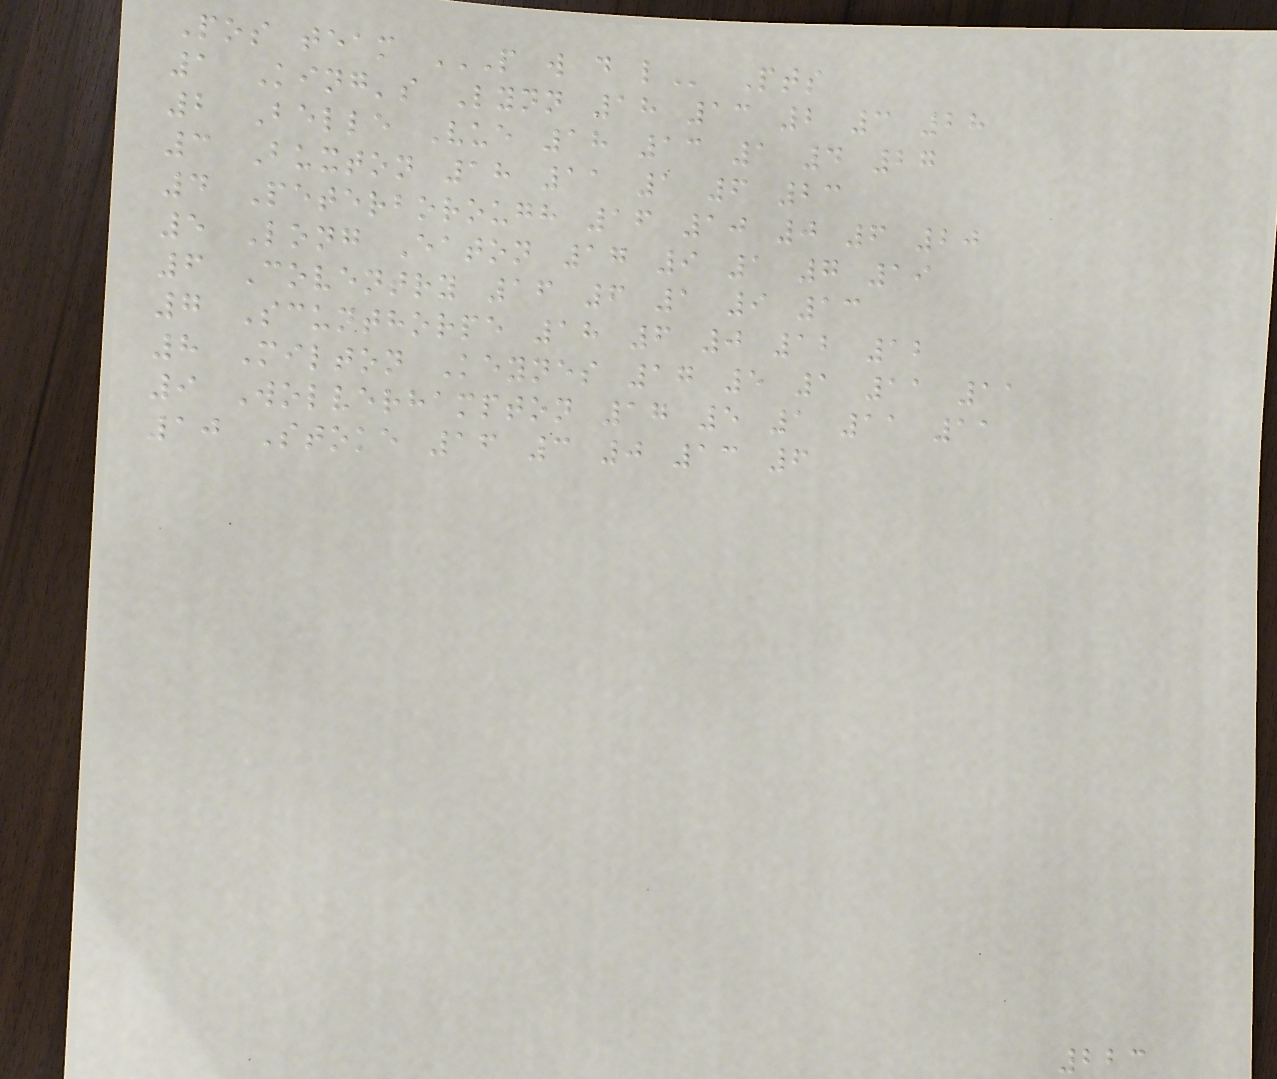Pos team P W D L Pts
1 King's Lynn 18 13 2 3 28
2 Belle Vue 18 13 1 4 27
3 Buxton 18 11 1 6 23
4 Peterborough 16 10 0 6 20
5 Long Eaton 17 9 1 7 19
6 Coventry 16 6 1 9 13
7 Scunthorpe 18 6 0 12 12
8 Milton Keynes 17 5 1 11 11
9 Wolverhampton 17 5 1 11 11
10 Stoke 16 3 0 13 6
223
